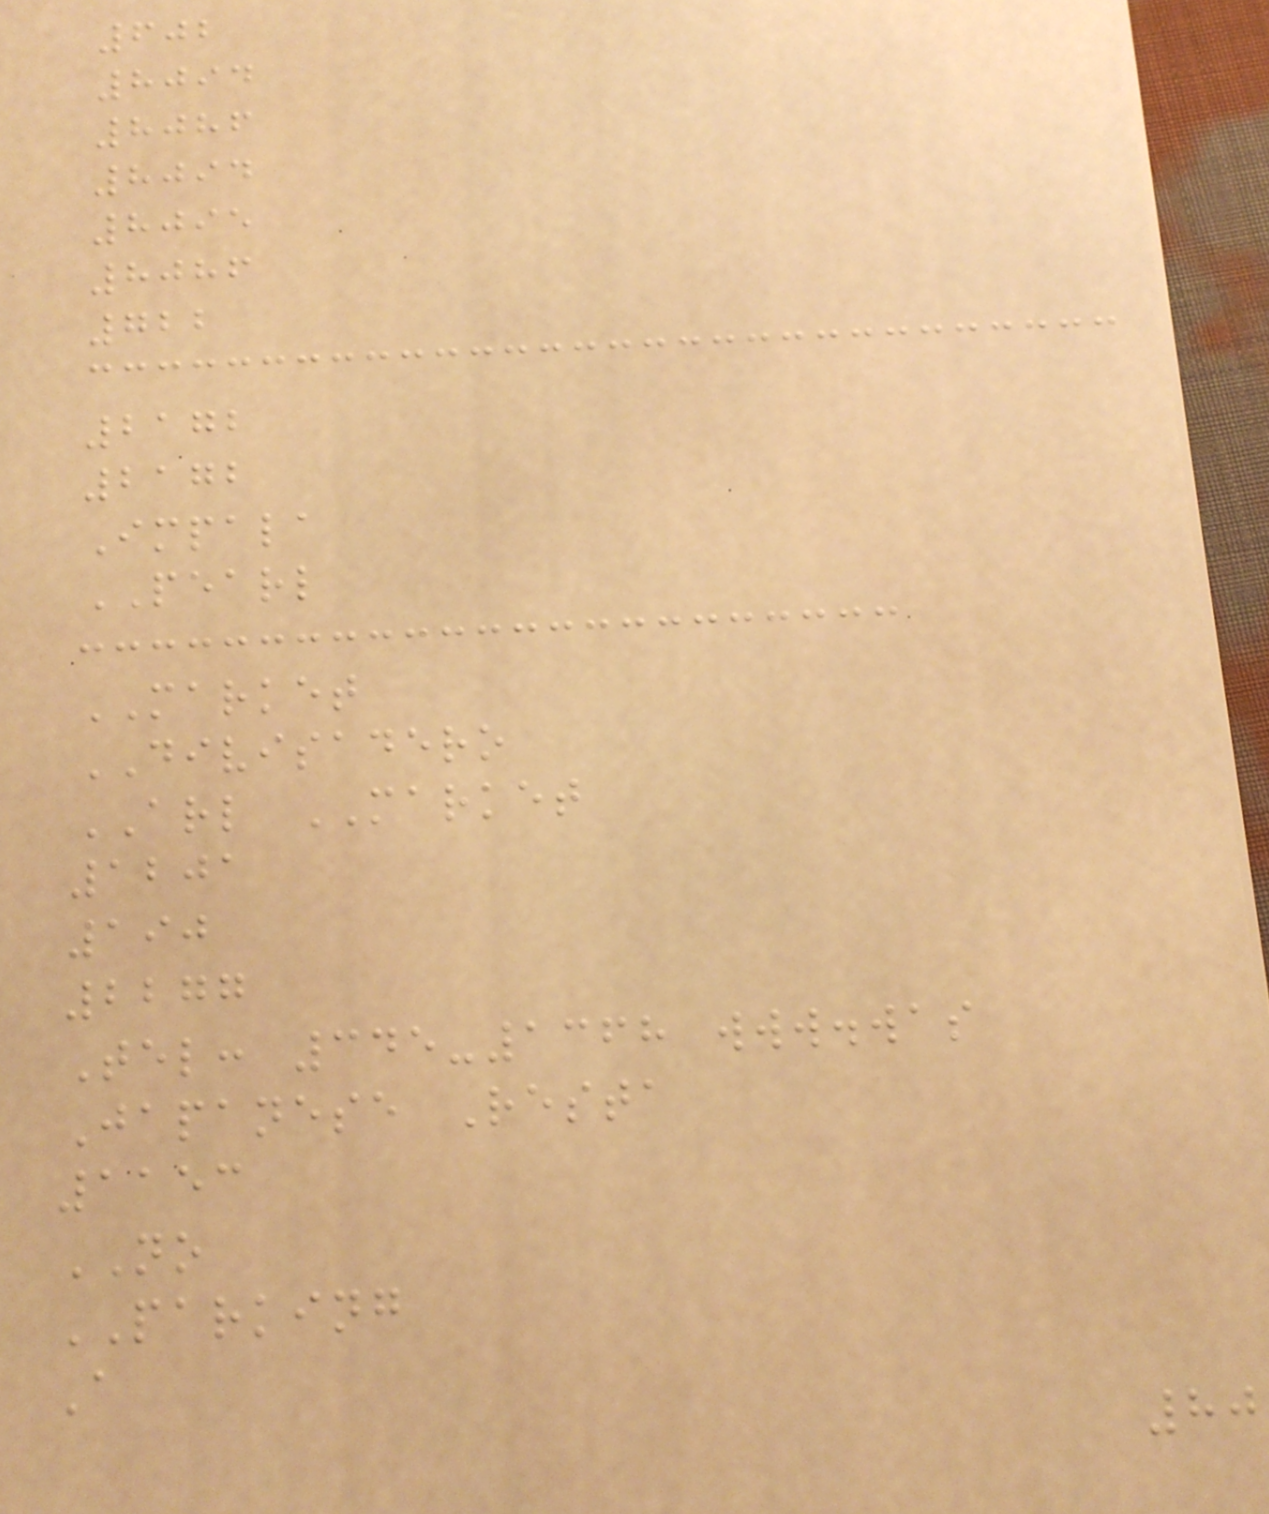602
8094
8086
8094
8095
8086
722
2172
2172
Impala
PEARL
MARKET
DIVISADERO
ARL MARKET
1201
190
2277
Tel: 345-1368 www.was
Japanese Resta
1153
NO
PARKING
A
80
